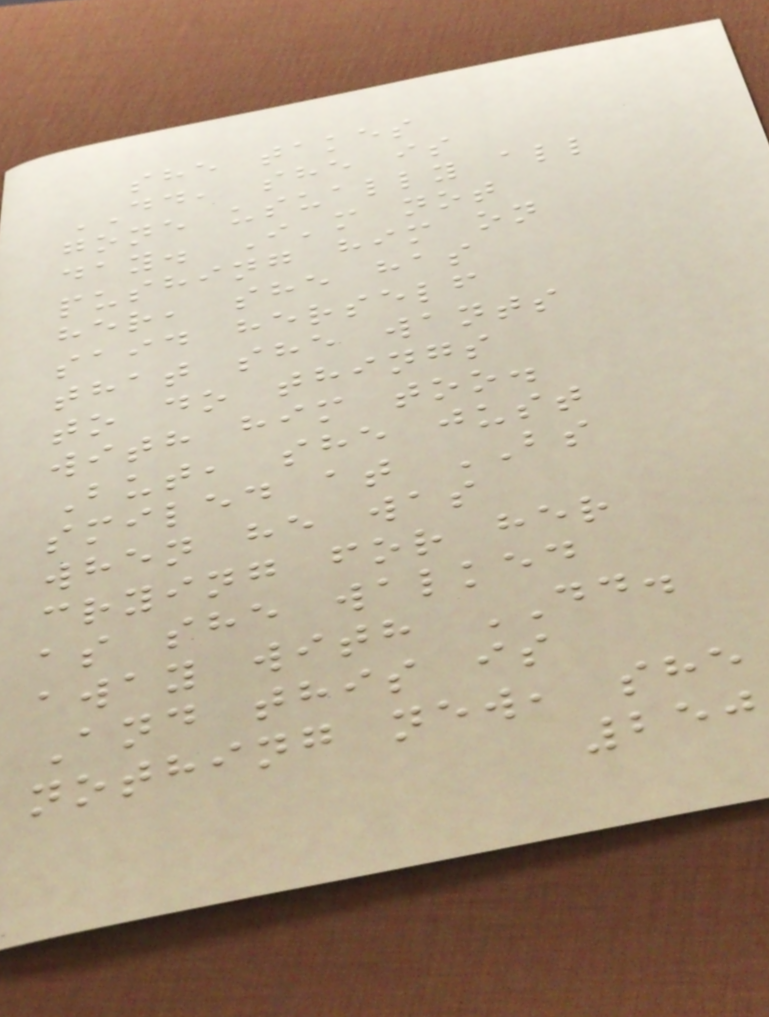she takes
DD, she is
gone usually all
day. I'm not
pushing him on
her, she has
said herself
that she wants
to do things
with him too.
But, she just
smiled at BS
when he was
crying for her
as she walked
away with DD.
And this is
nothing new, she
250
